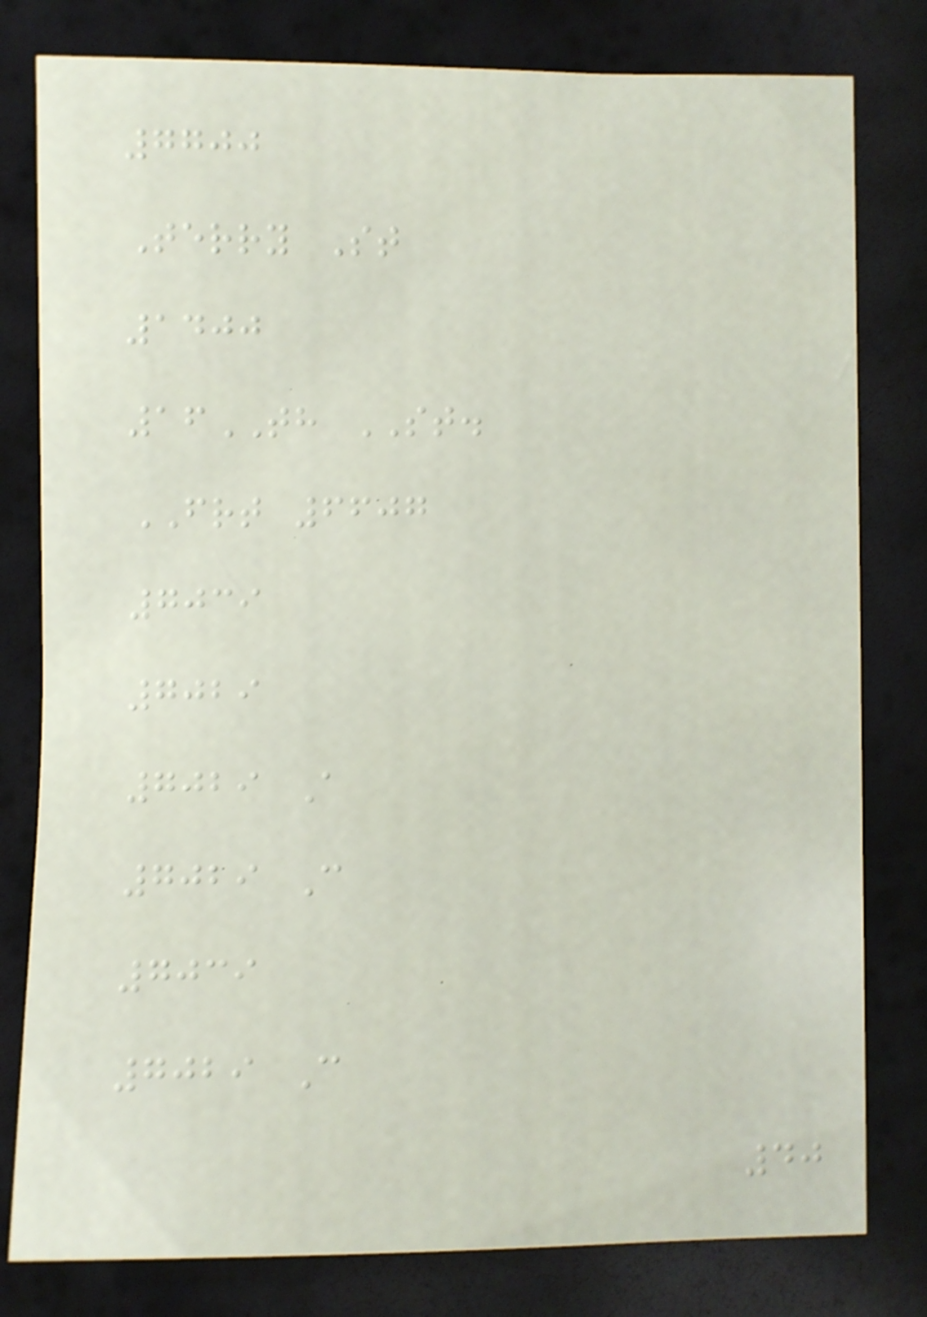7700
Terry St
1400
16TH ST.
FRT 6607
7039
7029
7029 A
7029 C
7039
7029 C
40
